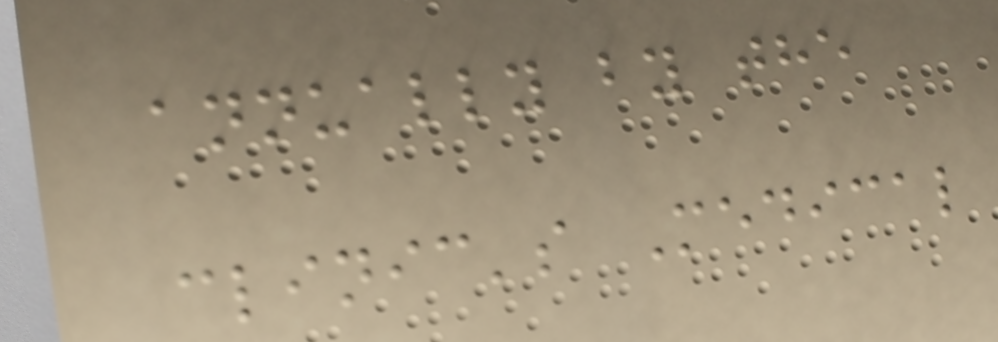annually by the
clinic's Medical
